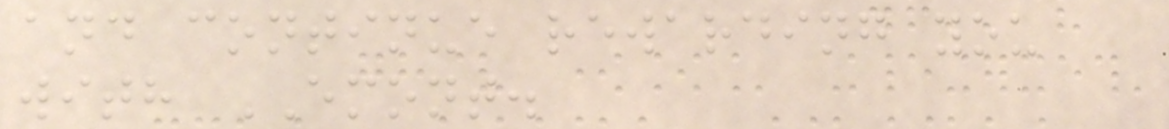and continue rewarding you
with EMONT.
